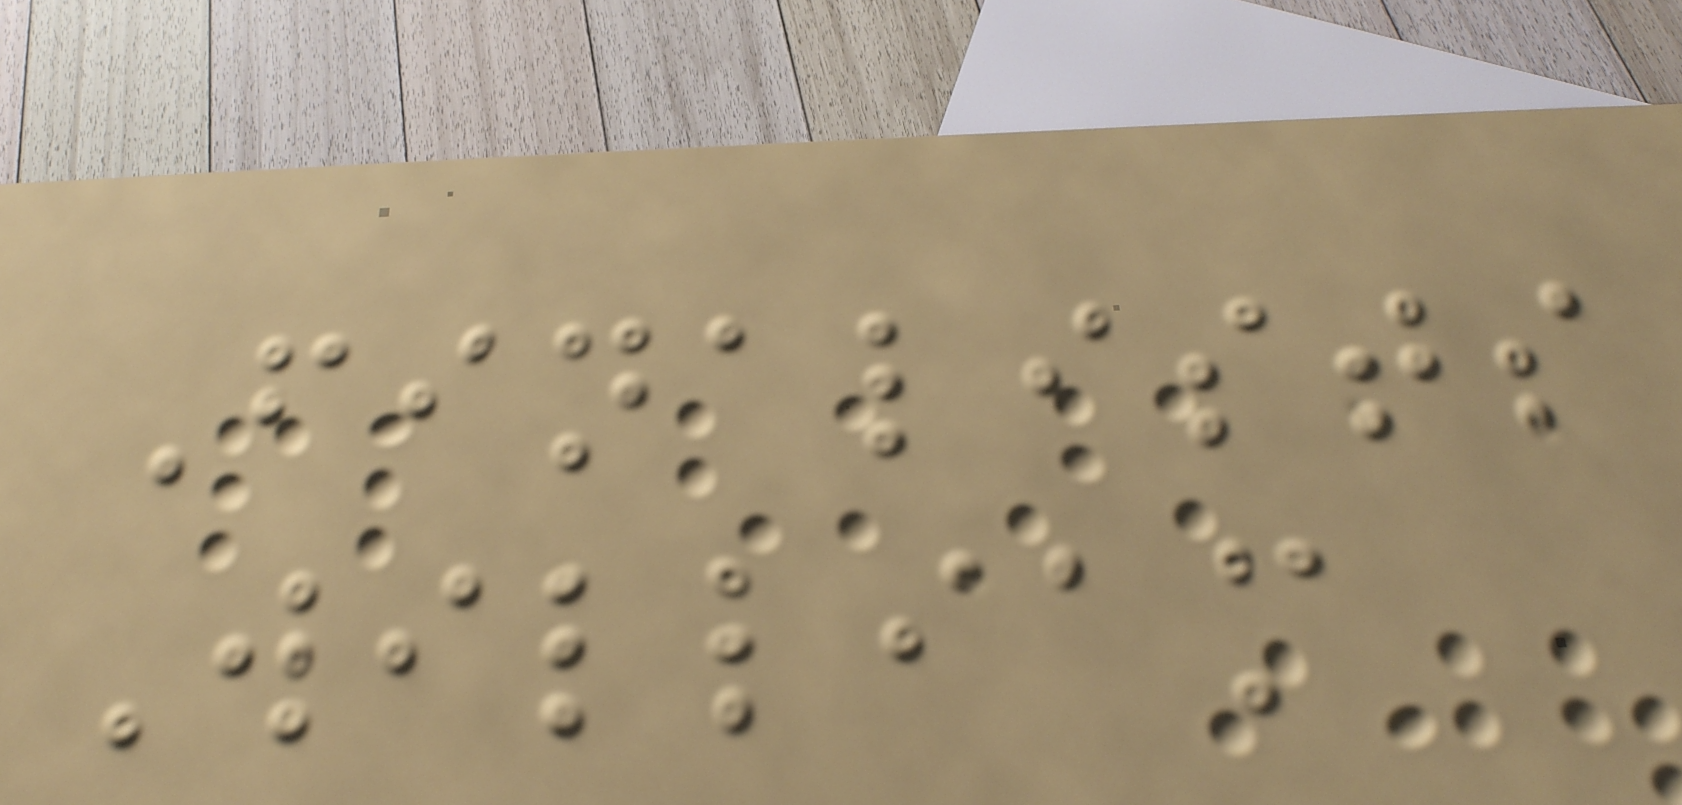Finalists
William
